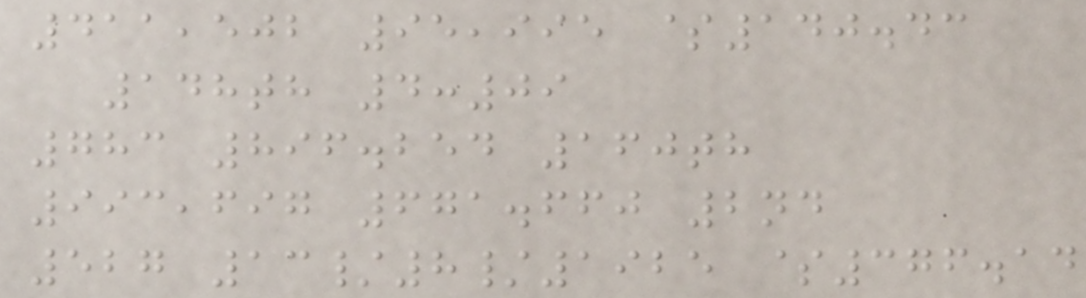411,502 95,995 $140.43
148th 4:09
783 896.254 160th
993,697 671.660 2nd
527 13/8/1925 $376.14
